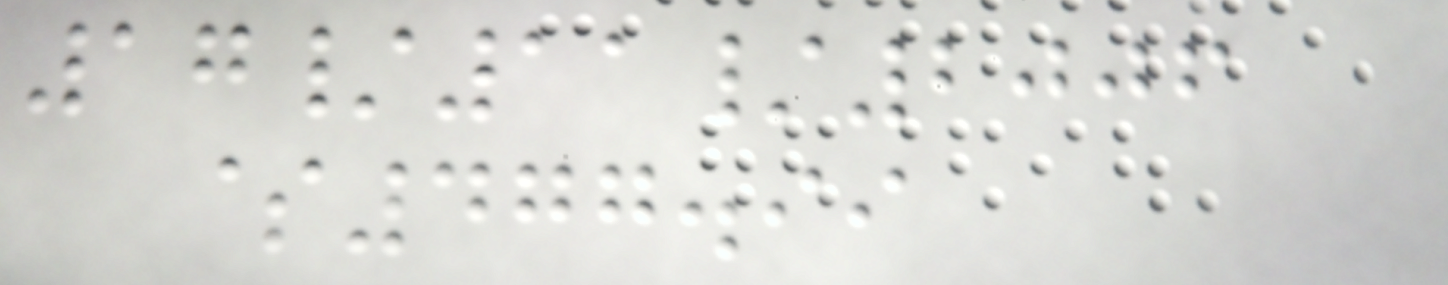17/11/2006
$477.99
